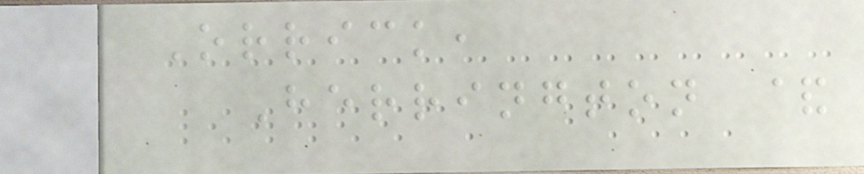Orrick,
Herrington &
